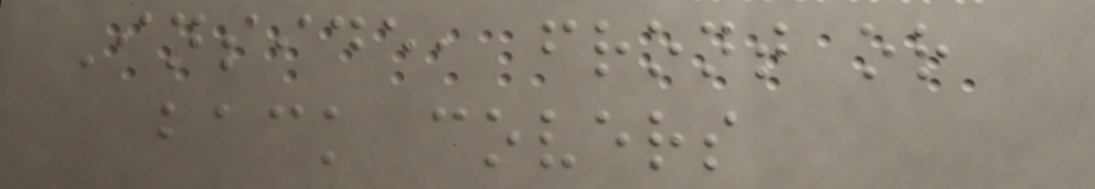Inside, front or
back covers
